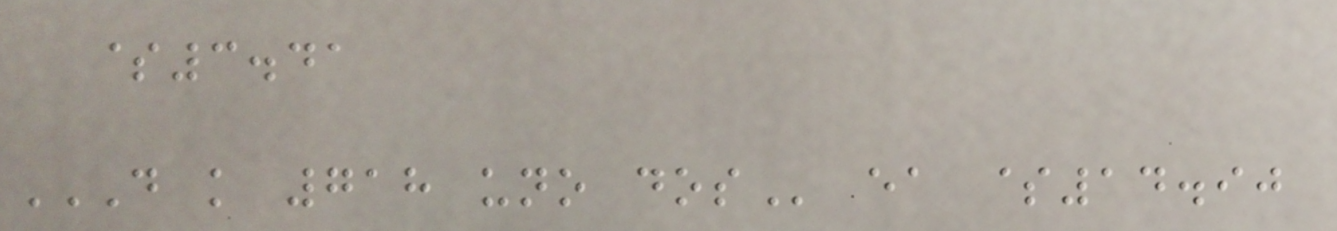$3.41
D K 718 UNO DOS ea $14.90
